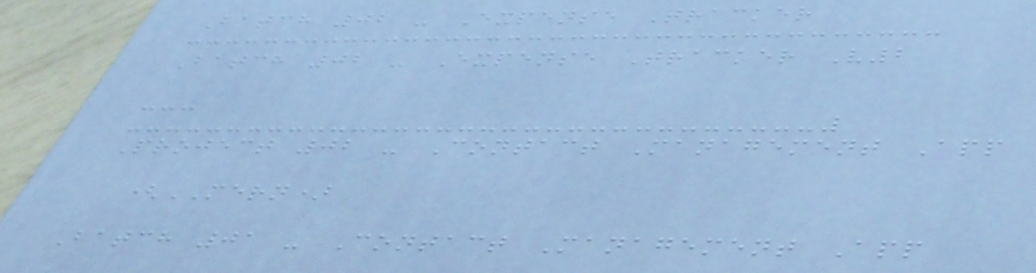Batch 02 - Expense Tracker
Batch 02 - Expense Tracker V2
---
Project 02 - Contact Management App
(MERN)
Batch 01 - Contact Management App
